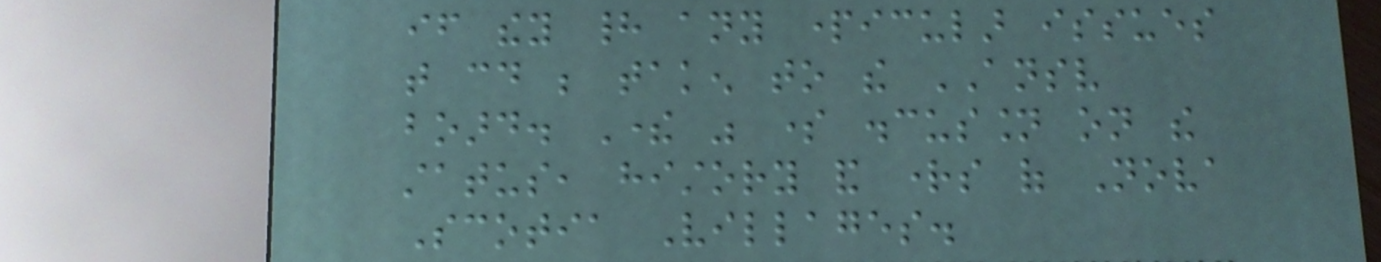if they had any particular issues
that could be taken to the ANSV
board. There was some discussion on the
status, history and rights of Nova
Scotia Villages.
